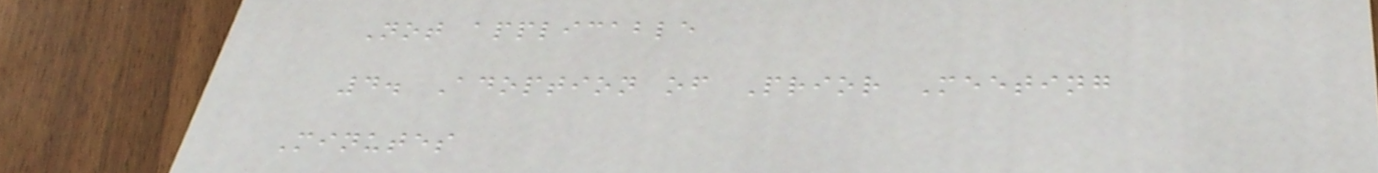Not applicable
4. Adoption of Prior Meeting
Minutes
